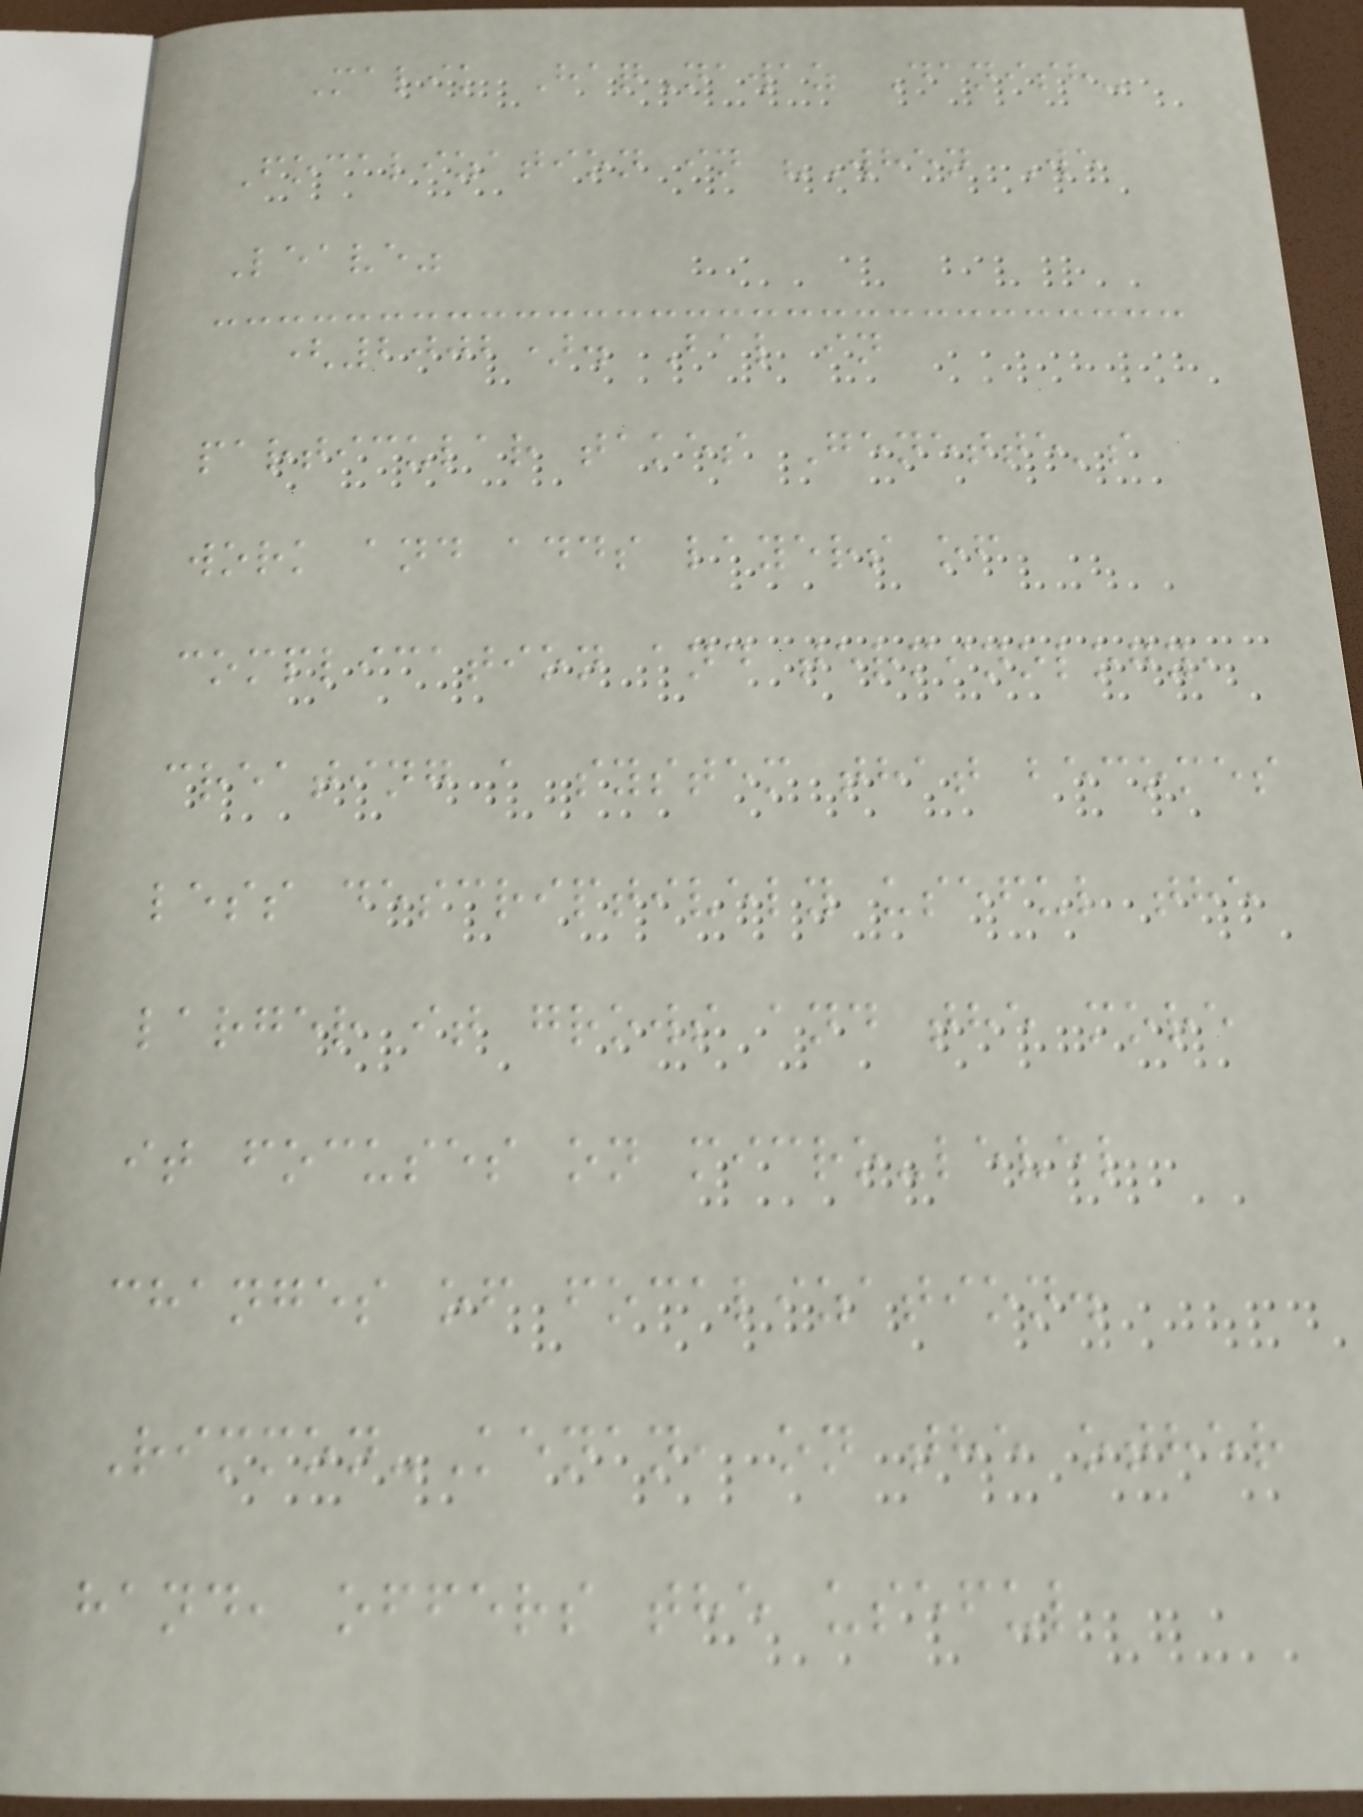Malik HaqNawaz Danish-
Focalization in "When We
Leave"
(2002). Bal in
particular takes Genette's
work and adds layers of
complication and terminology,
creating a system that becomes
less descriptively useful the
larger it grows and the more
it focuses on micro-level
changes of focalization.
Rimmon-Kenan, on the other
hand, offers the useful
